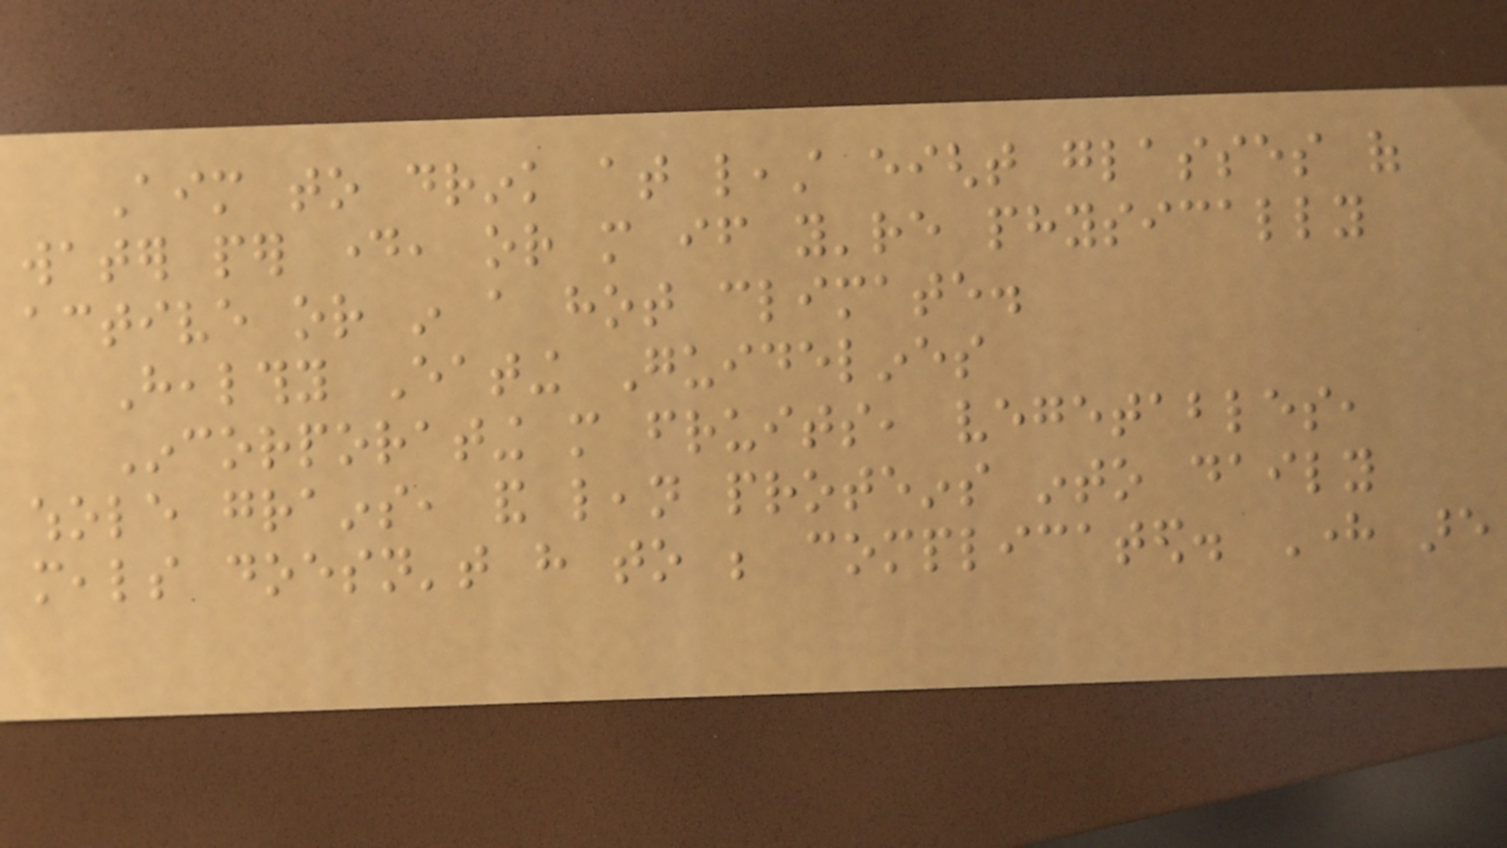Aim to drink at least eight glasses of
water per day, or more if you're physically
active or in a hot climate.
Healthy Eating Guidelines
Incorporating more fruits, vegetables,
whole grains, and lean proteins into daily
meals doesn't have to be complicated. Here are
